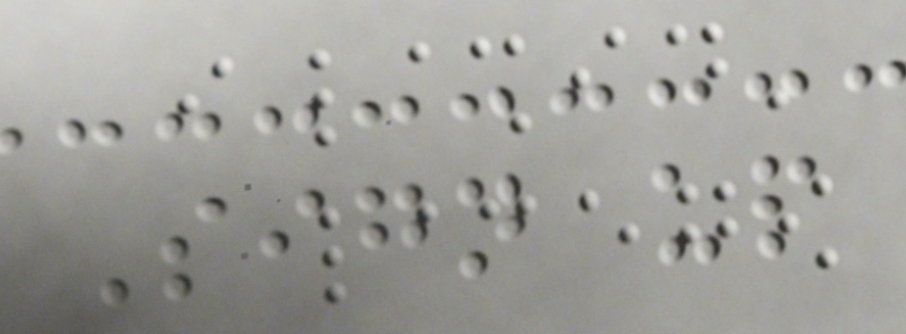Sign up
